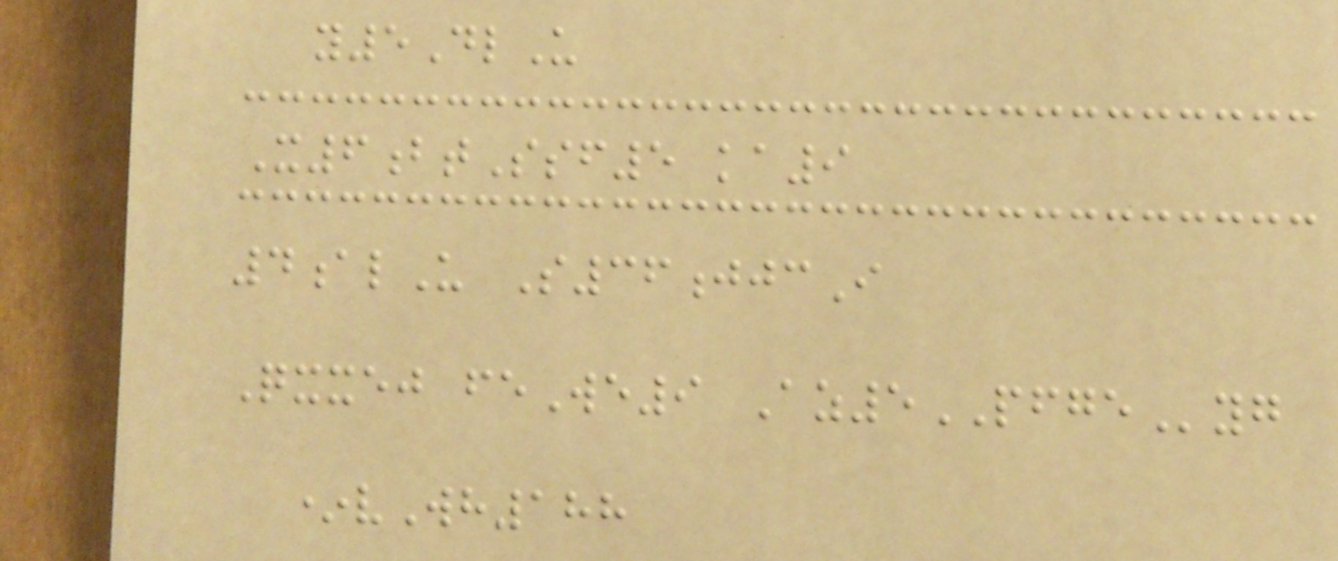y5DlU
X6btSsf5 ka9
4alU S36jjcI
Qxxej feWe9 Az5PFGEyg
*vWh188
